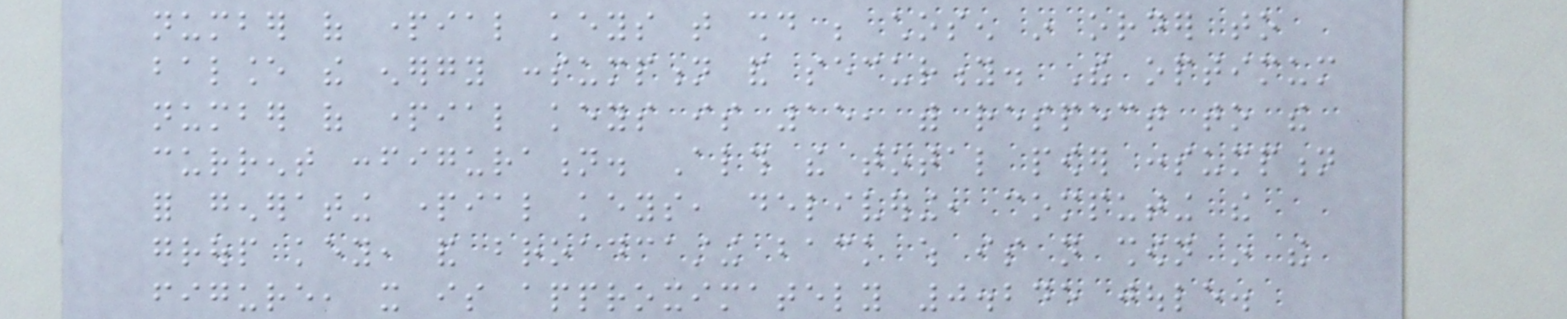number of partial keys that should be chosen in order to
balance the energy consumption and security. The optimum
number of partial keys is 15, with respect to the
current configuration. Although the total power consumption
for generating partial keys, delivering, computing the
group key, and broadcasting back which is not shown in the
figure, it is approximately 0.245 joule.
